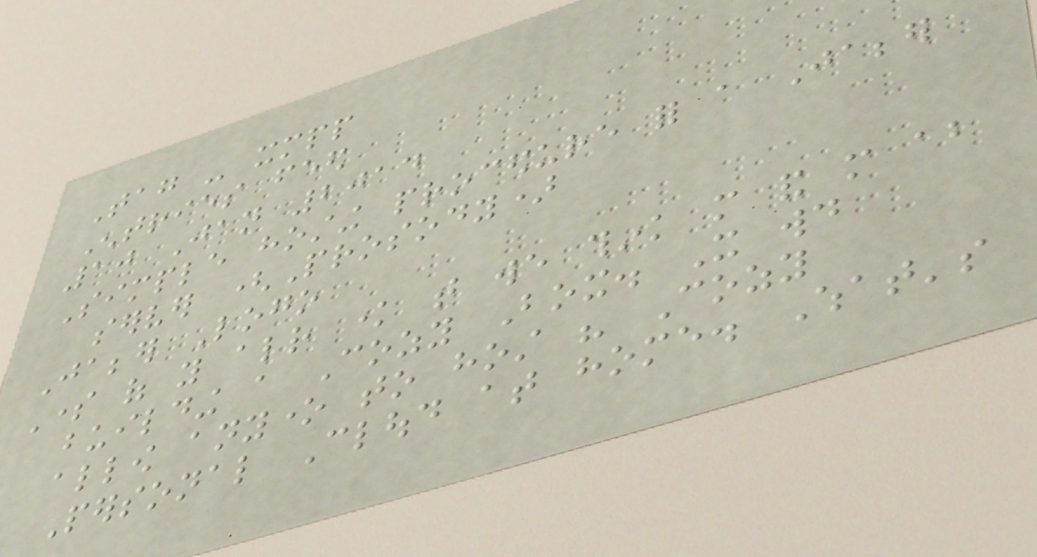Tag - xmpp
Entries feed
10 Jan 2014
Simple hosting procedure for a Jabber
server (Prosody)
Jabber Logo
Some of you already know that we think more and more about
building a Cozy Box. It would
allow anyone to host his Cozy
Personal Cloud at home. What's
